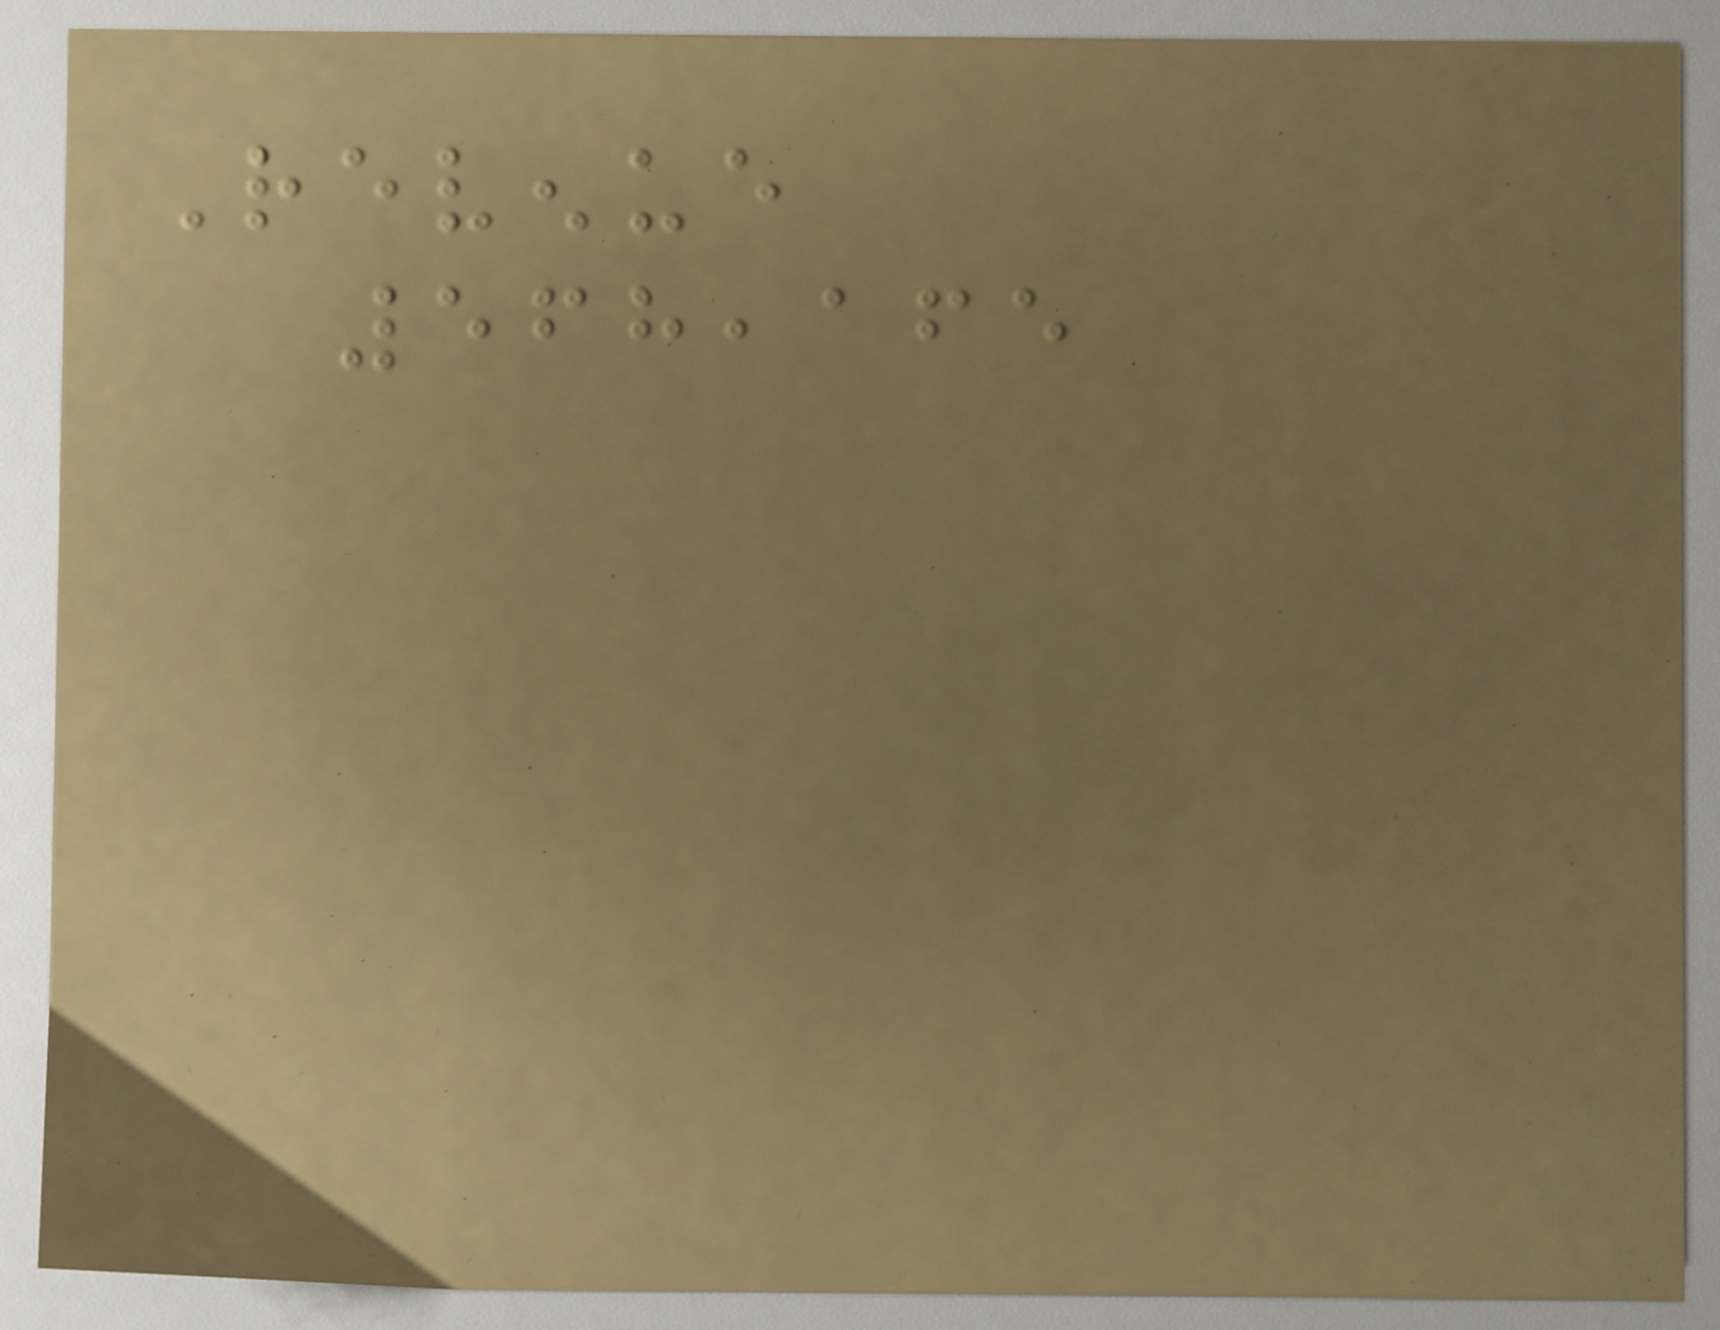Revenue
568,165
